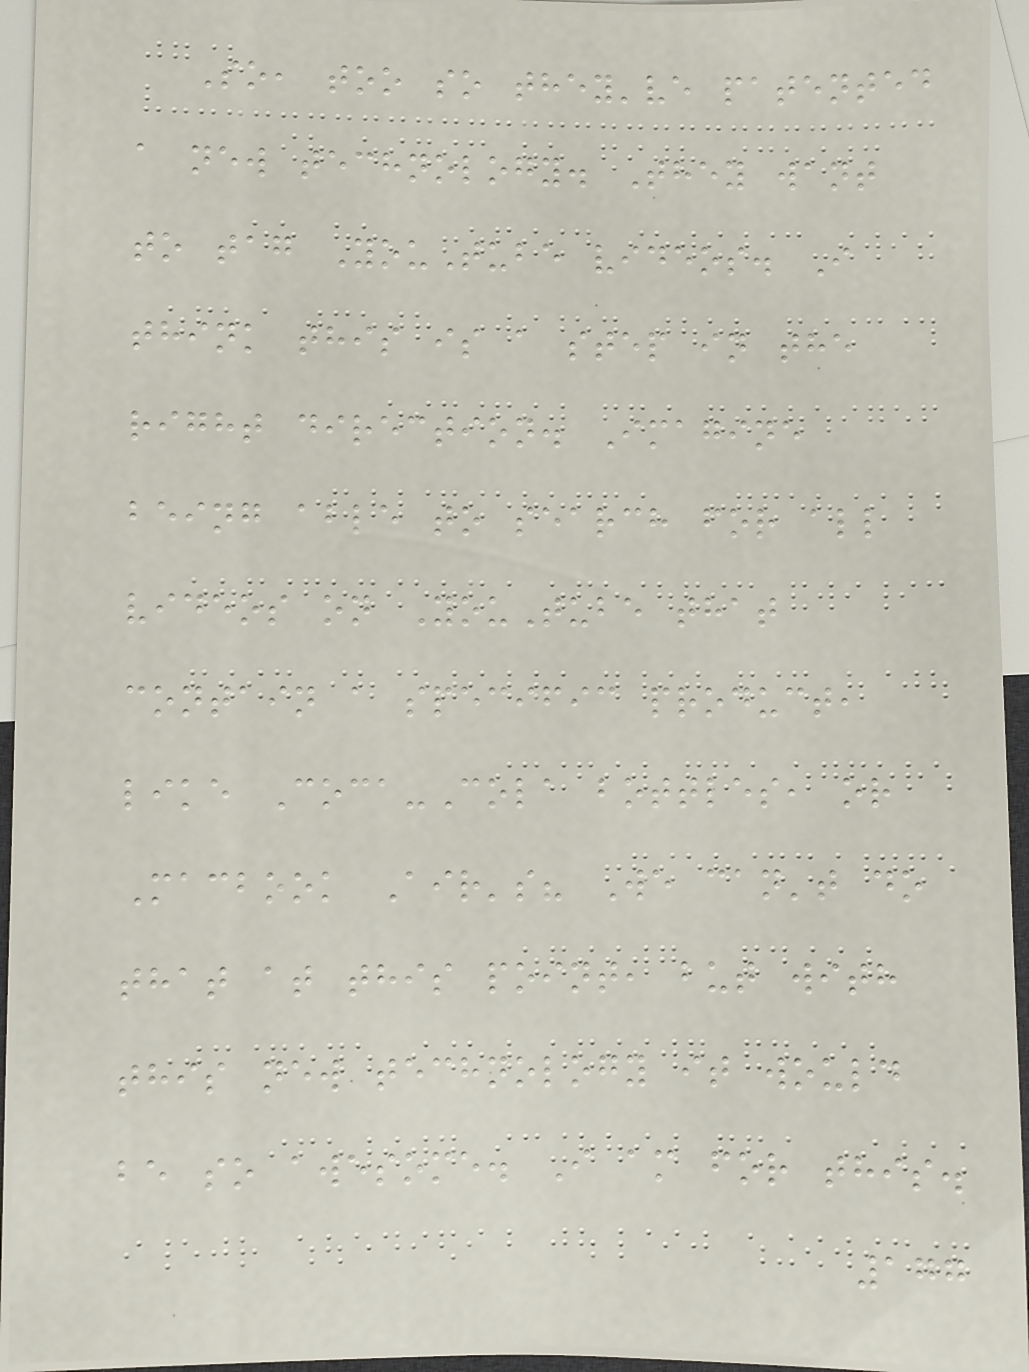So, too so they've patented
a new technology. They want
to tag YouTube videos. I
think this is a step in the
right direction. Imagine
being able to search for all
videos on YouTube that
contain a specific product,
like Coca-Cola bottles, or
Macbook Air's? We can't do
that at this point, but with
this new technology it would
be so awesome. I am for this.
177
